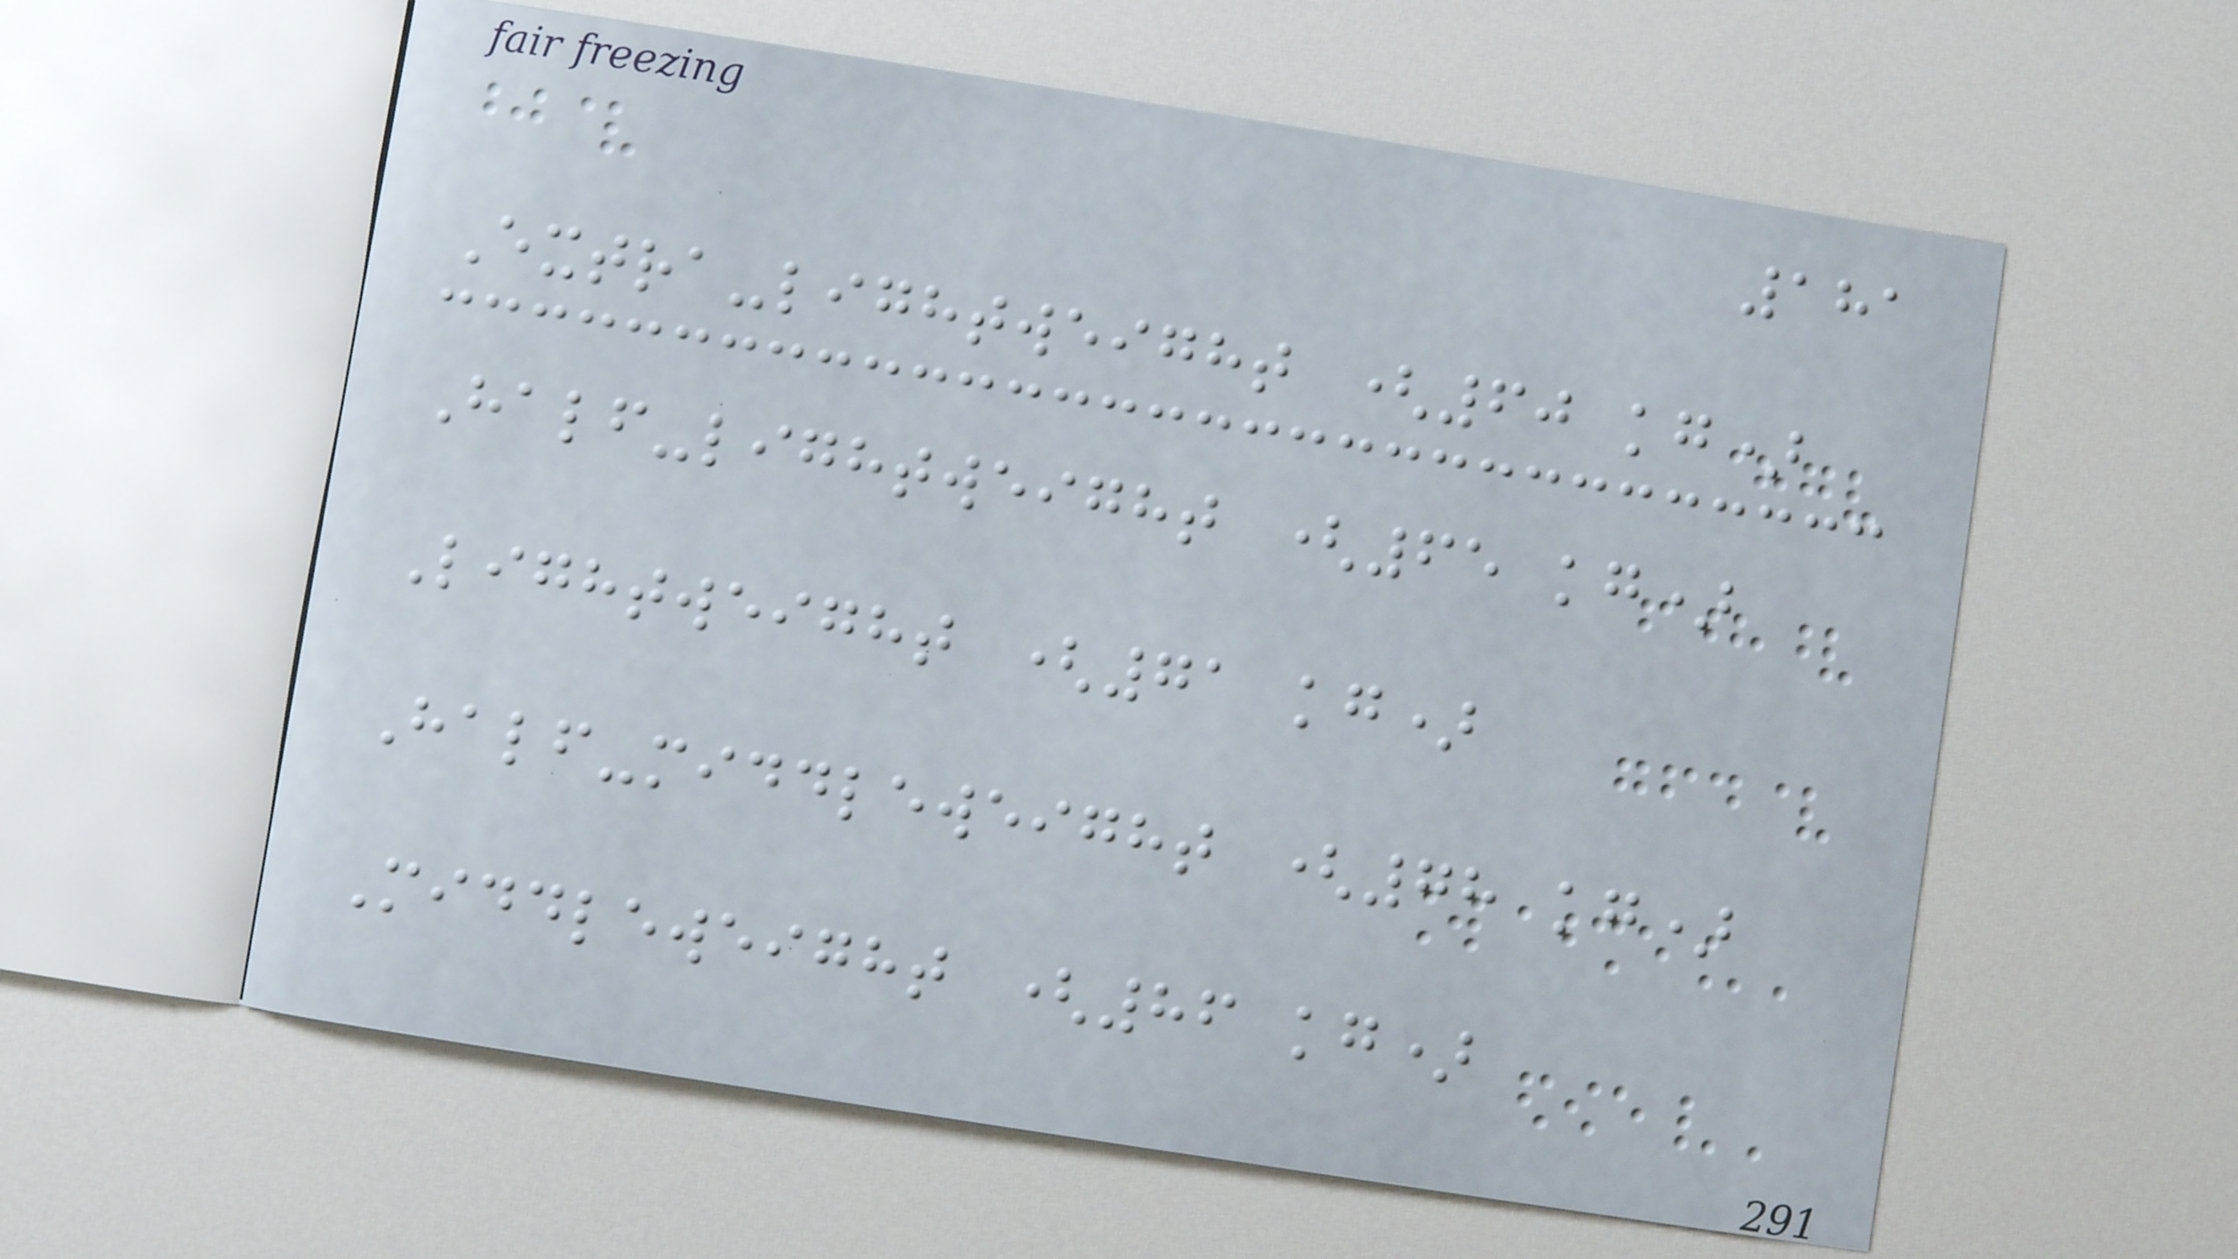181
Extra-lightweight (60 kg)
Half-lightweight (65 kg)
Lightweight (71 kg)
Half-middleweight (78 kg)
Middleweight (86 kg)
